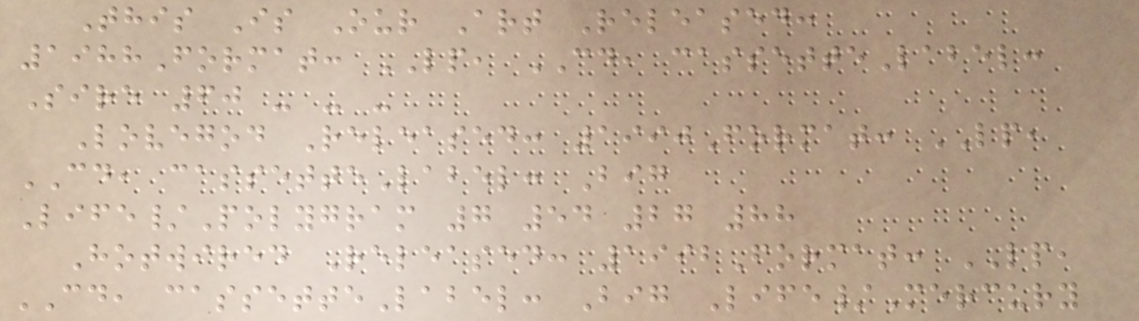This Is Our Art Released:
1988Format: LP, CD, cassetteLabel:
Sire 60 - - -
Lovegod Released: 1990Format: LP,
CD, cassetteLabel: Big
Life/Polygram 7 54 27 88
Hotwired Released: 1992Format: LP,
CD, cassetteLabel: Big Life/Mercury
